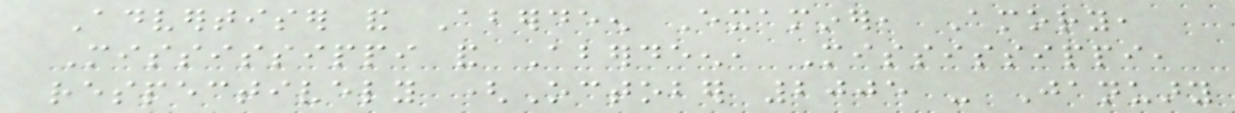Advertiser and Aberdeen Examiner, Amory,
Mississippi and Aberdeen, Mississippi,
respectively (October 2005 - January
